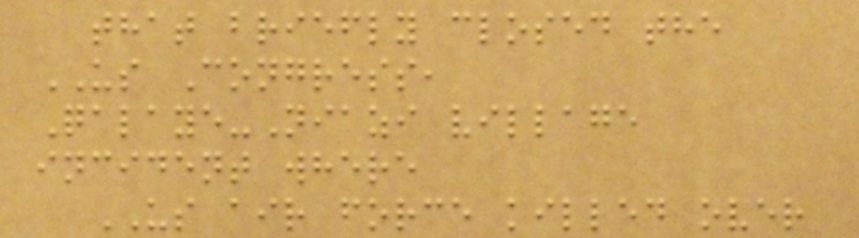that briefly closed the
US Congress,
Qalaye-Niazi village
incident where
US air force killed over
